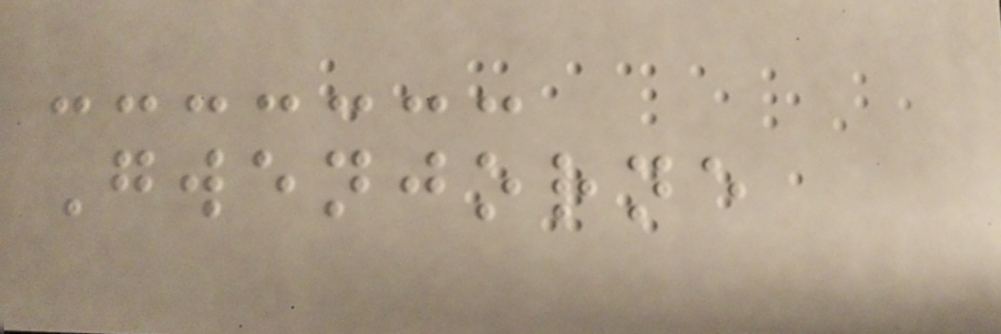Gwenjorne
